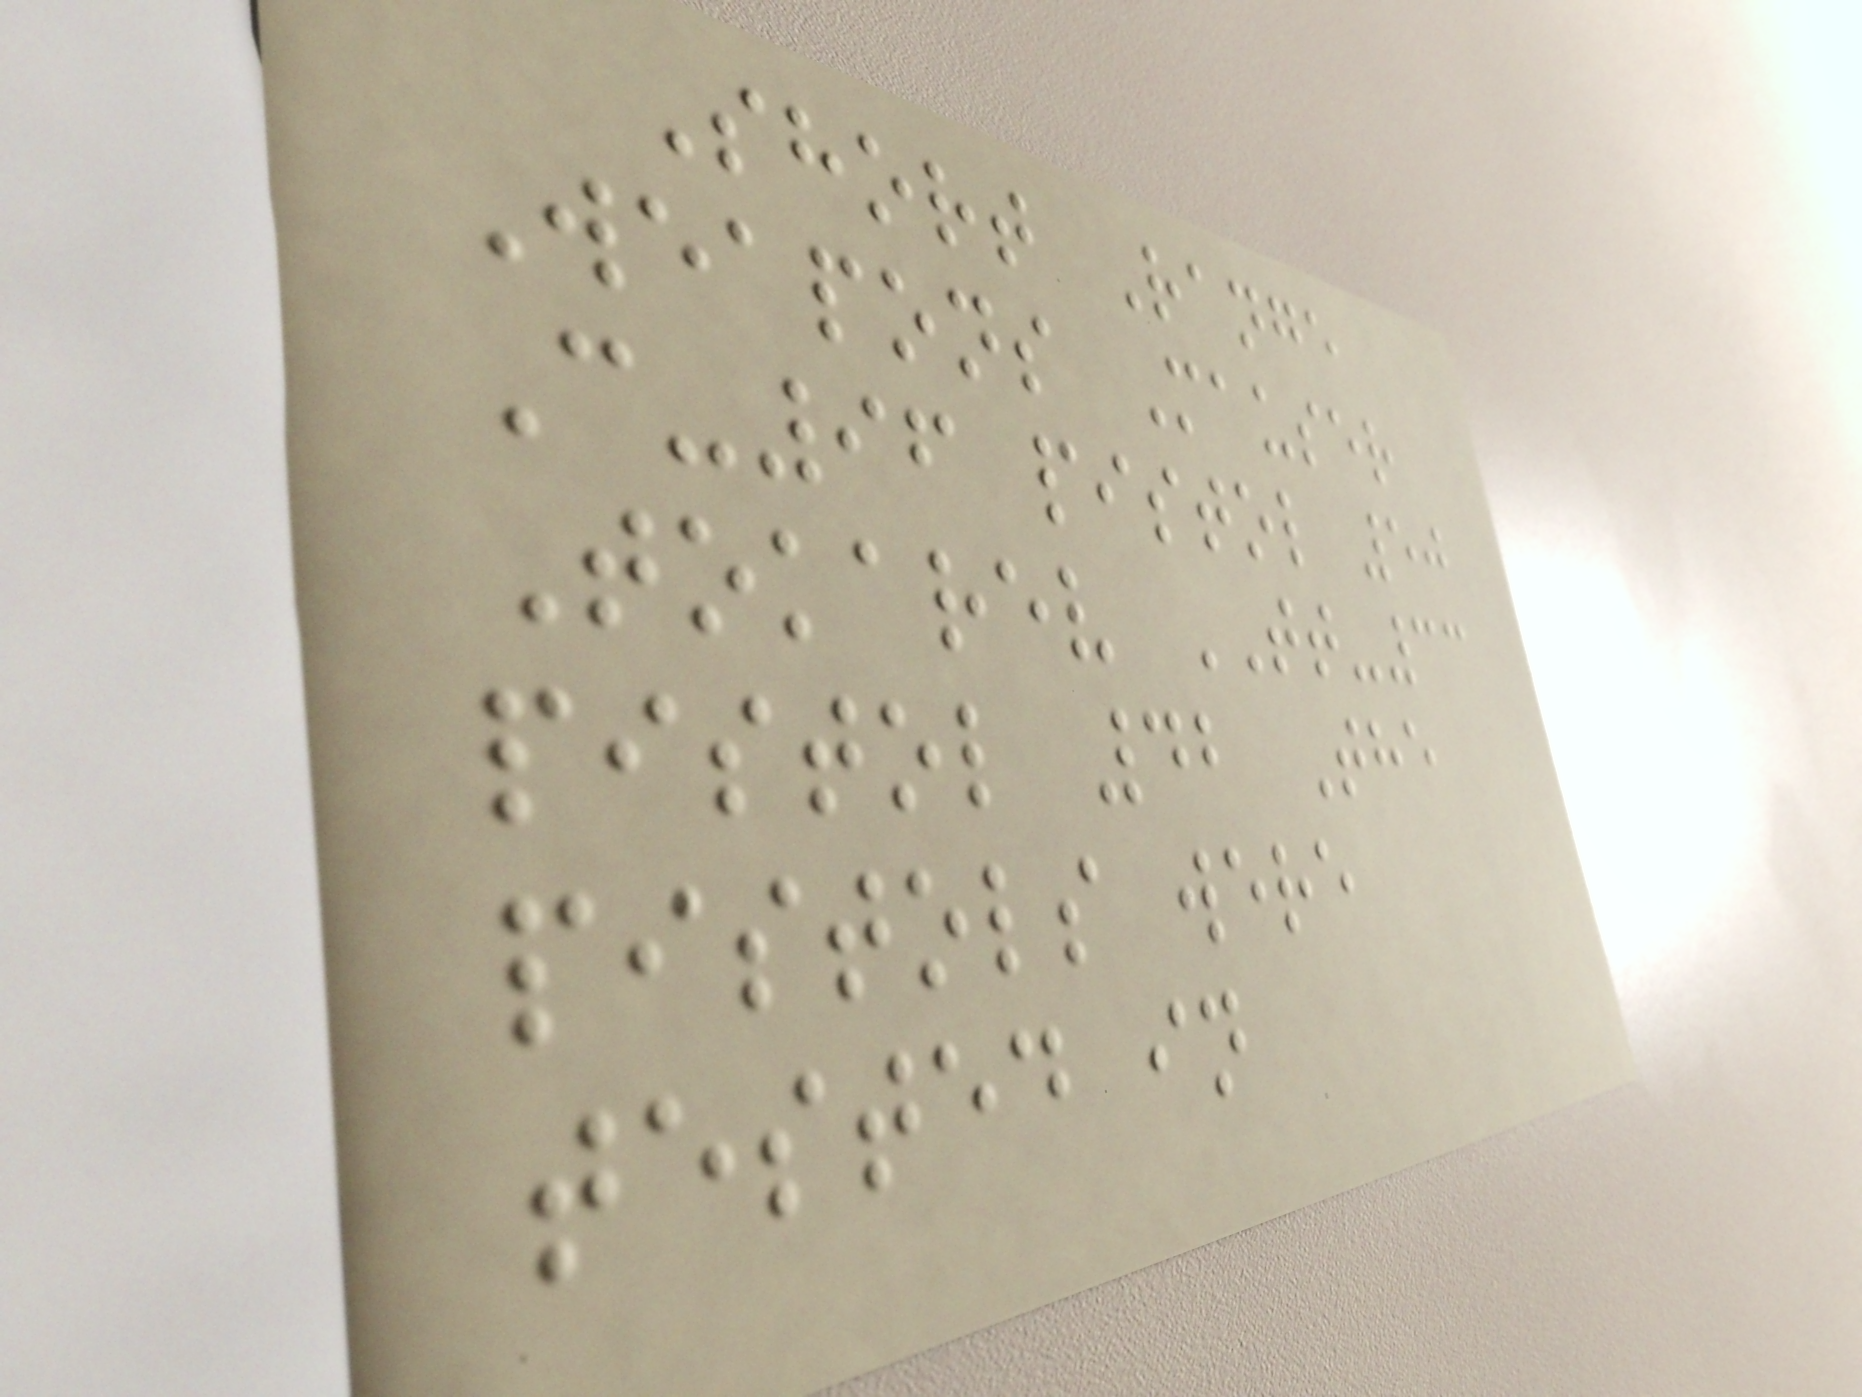Short Range
Weapons Mauser
C-96 pistol 50
Tokarev TT-33
pistol 42 The
pistols were
tested in
